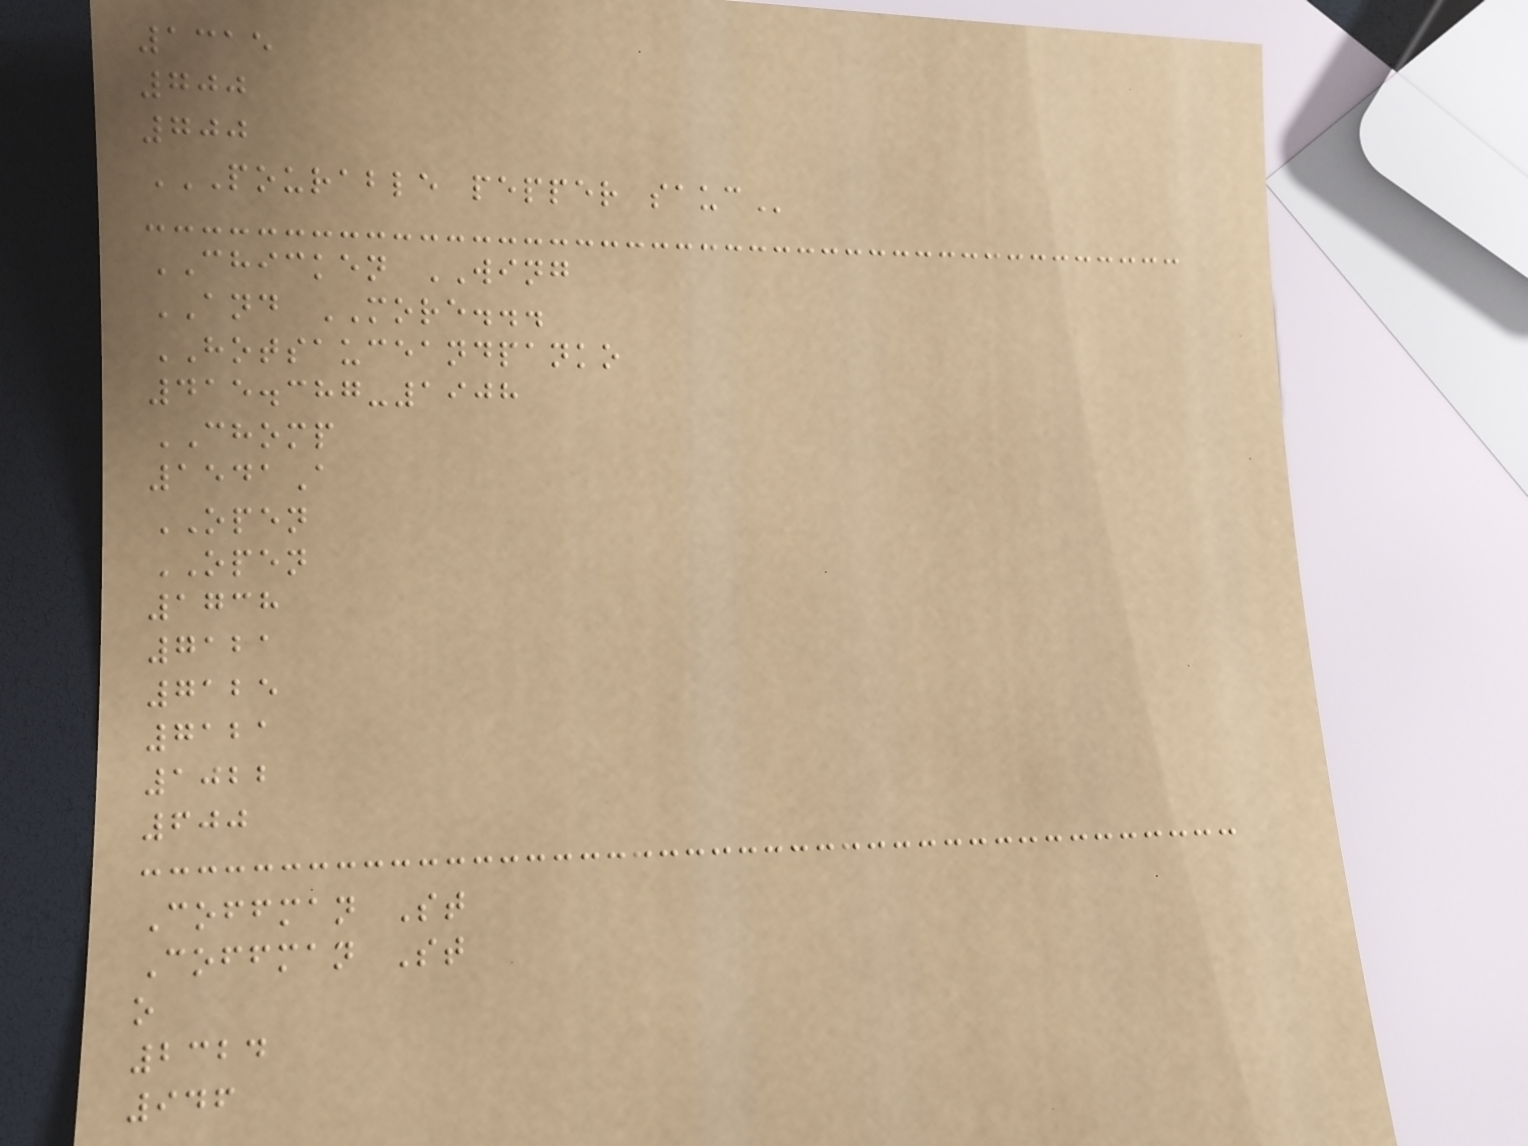1315
700
700
POURABLE PEPPER SAUC
CHICKEN WING
AND MORE...
HOTSAUCEANDPANKO
415.387-1908
CHOMP
1541A
OPEN
OPEN
1738
7121
7125
7121
1022
600
Coffman St
Coffman St
o
2324
946
